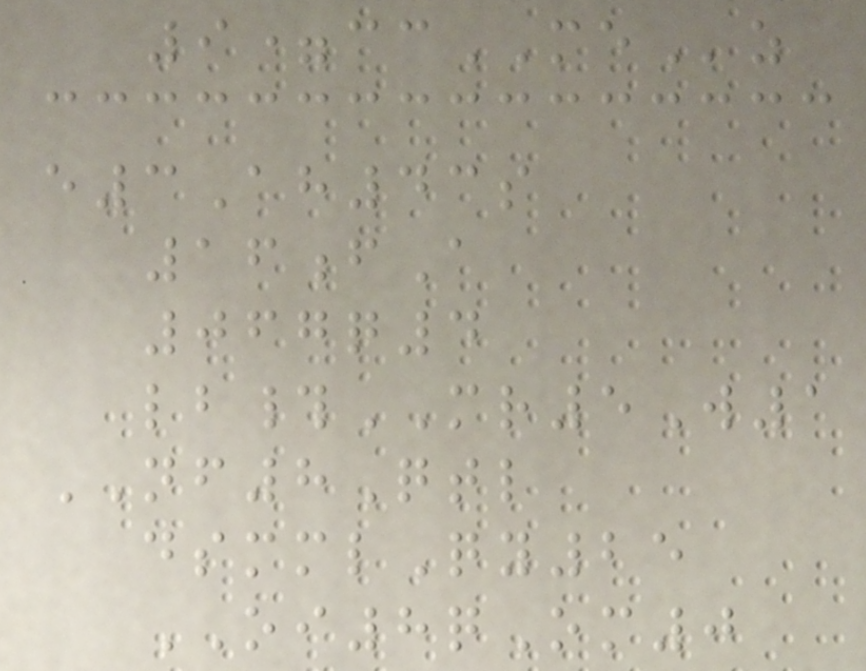9=ccMEz
e3Ah43s
16fA
067q4
lb#MR5W1
NF8Qtl
dsmmlQy25
OI8qOm0
